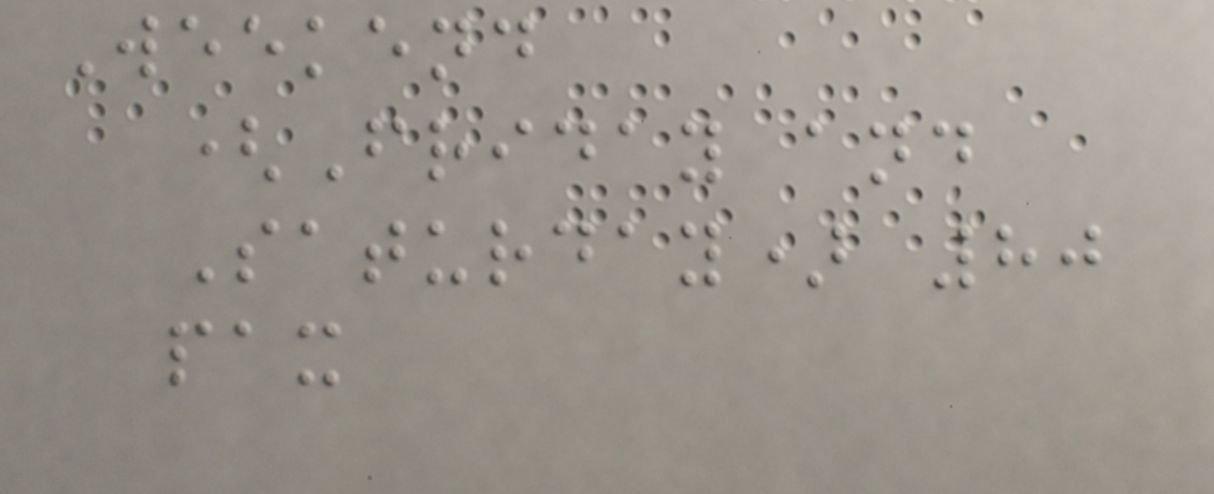Weekend
(Friday and
Saturday) 80
pax
